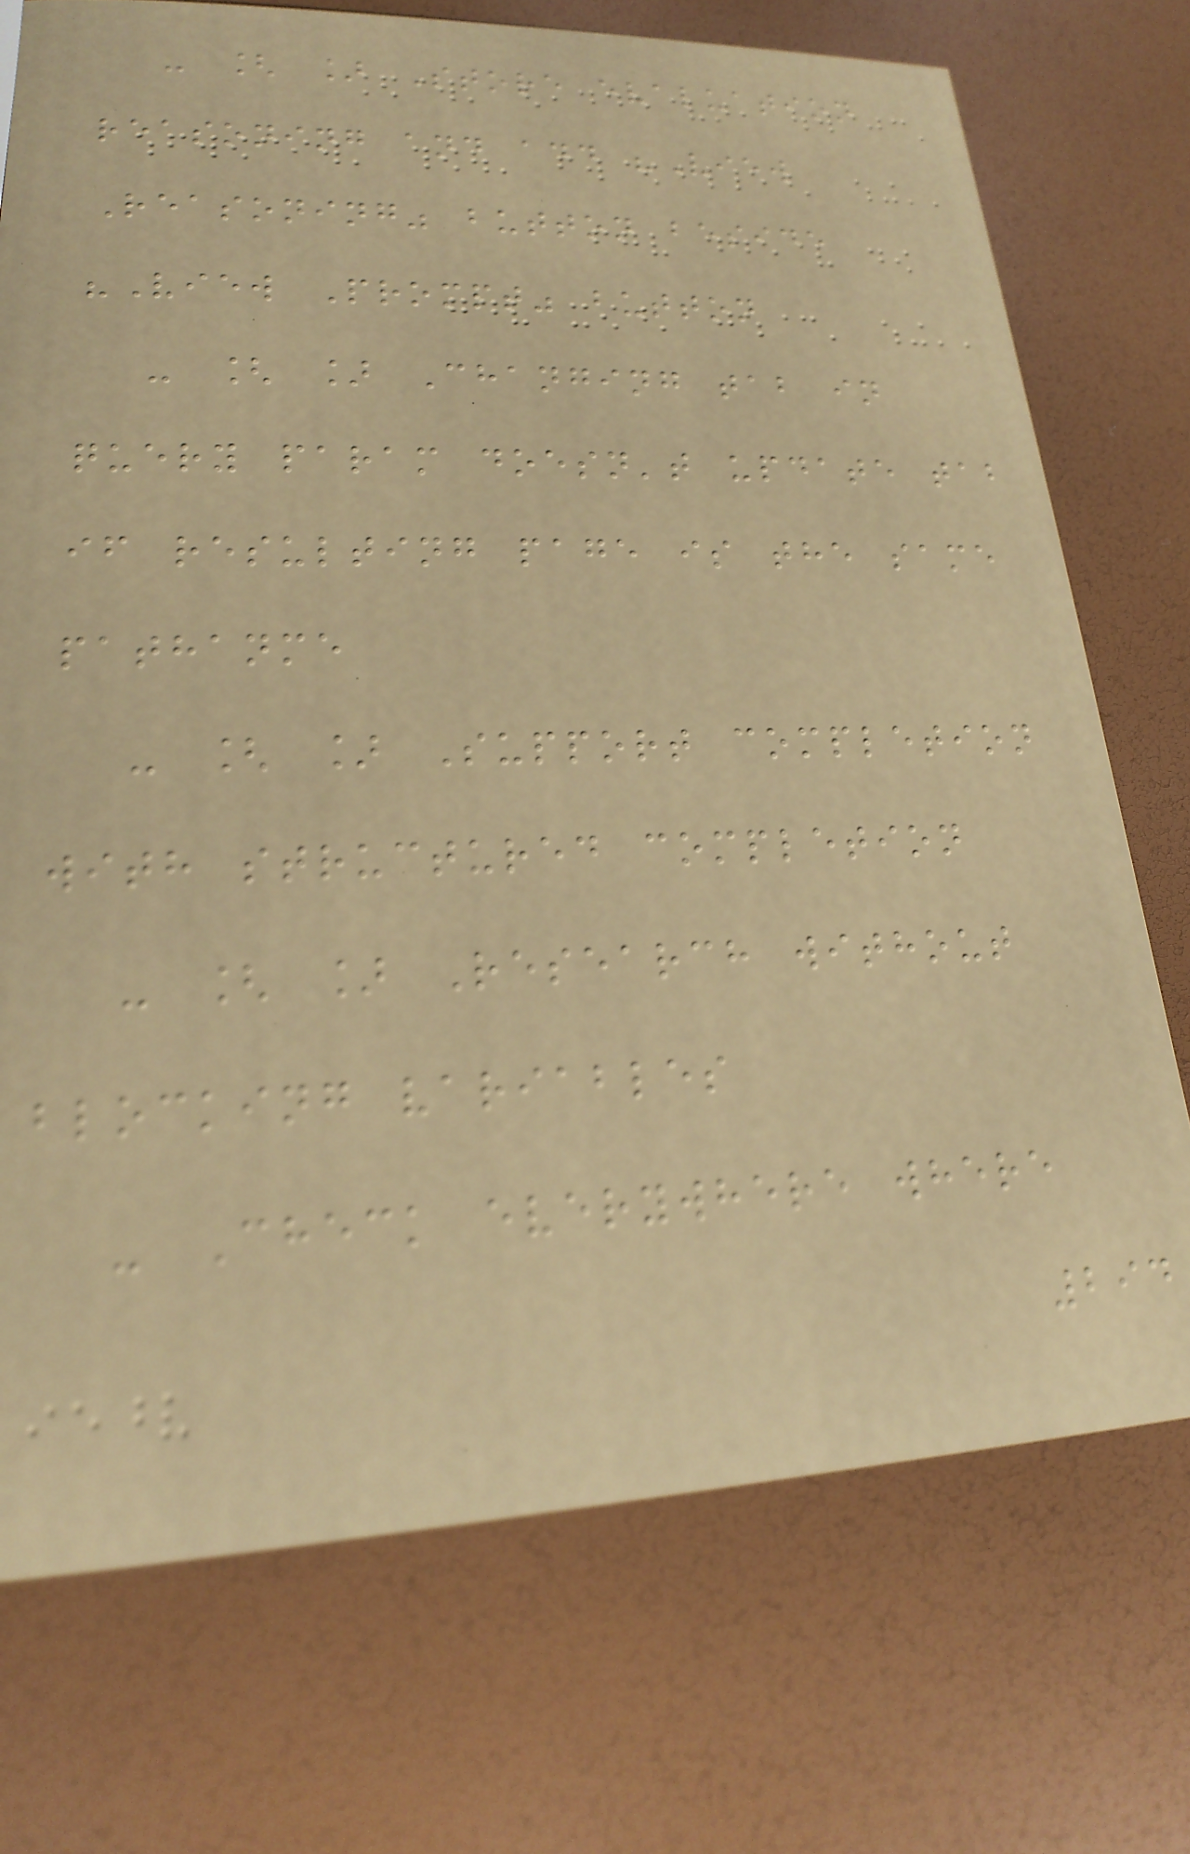- [ ] Store evaluation
reasoning and add "View
Reasoning" button beside
"View Prompt" button
- [ ] Changing tab in
query param doesn't update tab
if resulting page is the same
pathanme
- [ ] Support completion
with structured completion
- [ ] Research without
blocking variables
- Check everywhere where
294
